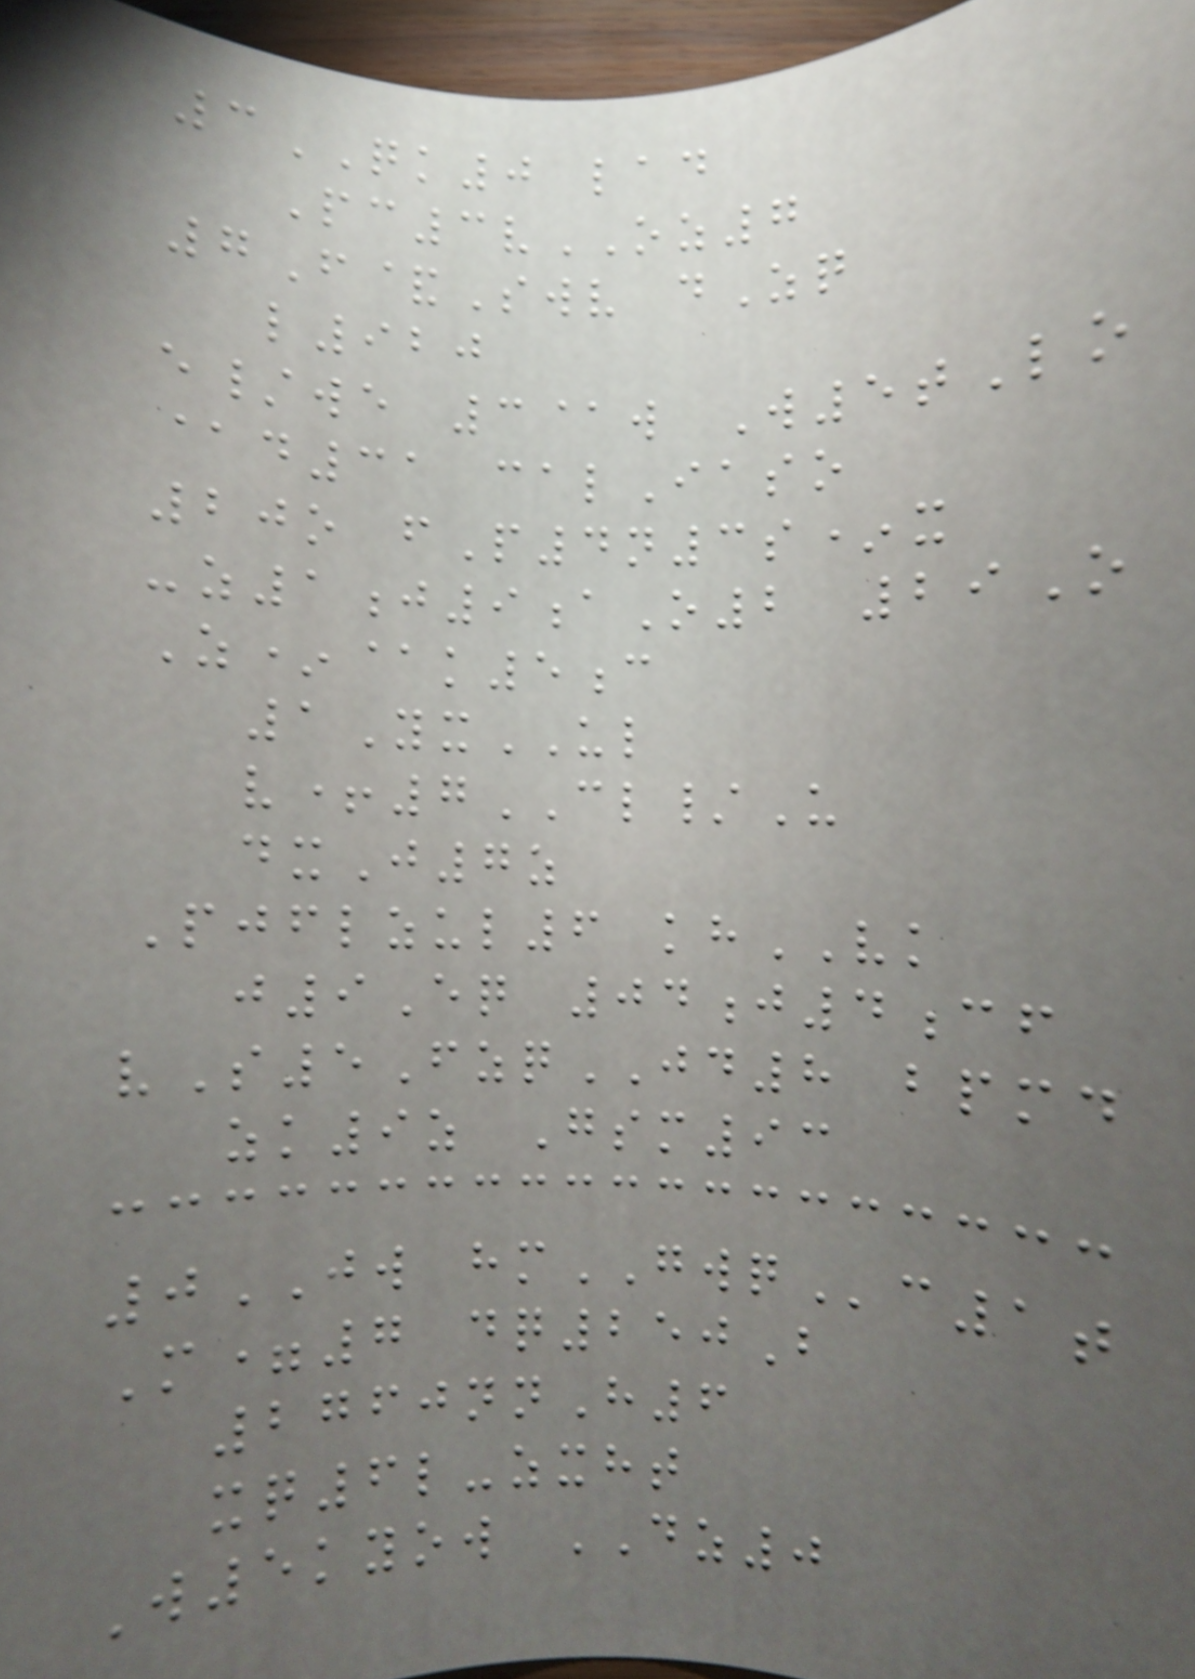3QK0 lad
Pc3vOZ7
7F&Swv dZq
l920
e/we 3@w W5tLo
@d31 calIaso
20o fP4n3s*x
-z1j9aO2 29O
Z*@k5c
1YxUL
v+7CL/U
dxJ7z
Pjflzul6 khVK
j9Eq 04j4cf
vS5FzqJD8 bpmd
zk9z Gsm93
0JW hmGWQc1t
M=7 dq250B
2760nnH6
xq6l-zxht
W5kyow DZ0
